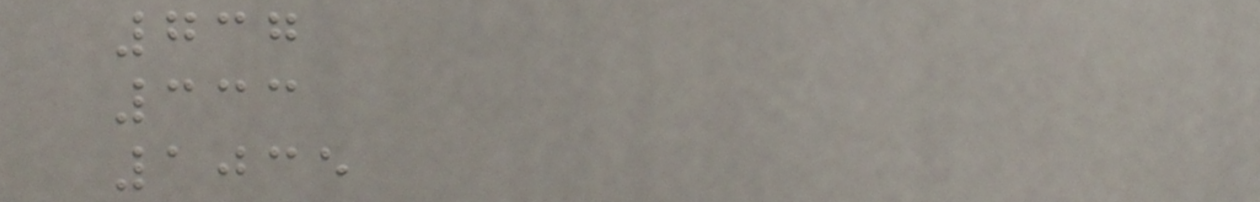737
333
1035
